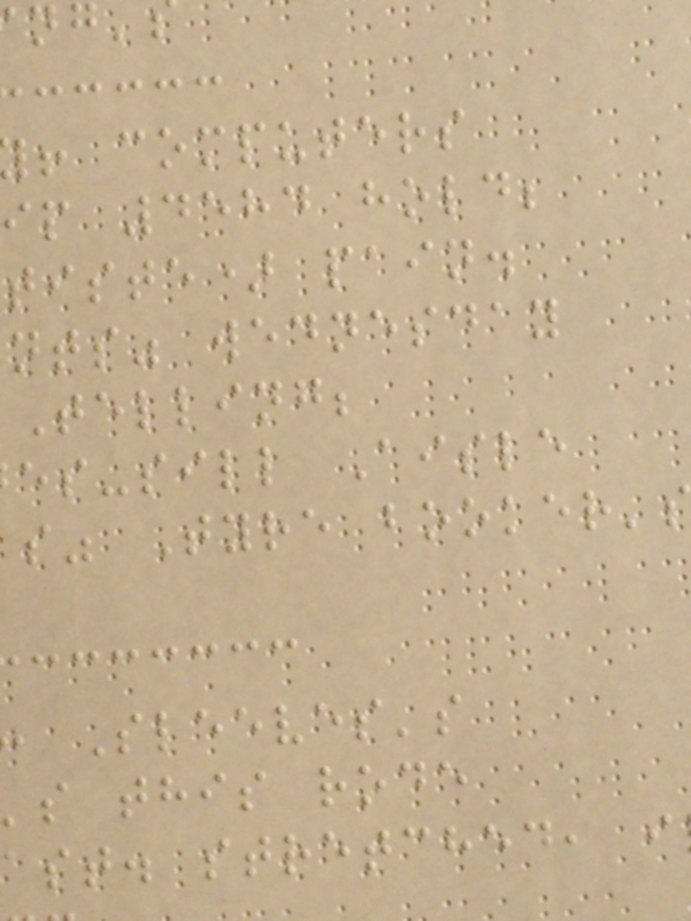! computers
ip 4584 hold;
tiste) pain.
nts" wednesday
Telling;
es-sill Aisle
s" Tyre booker'
Sleeves's
s this rode
ast. stretched, i
